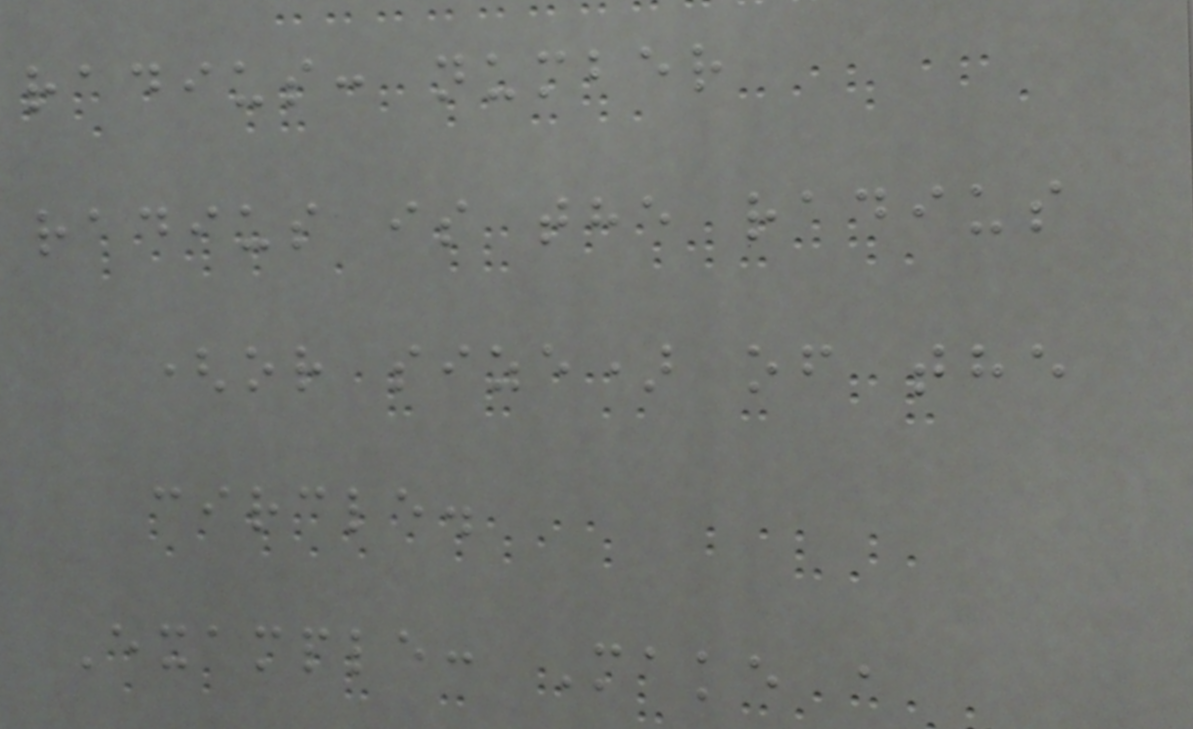radius: number
radius is the radius
(or size) of the
circle.
Example: Make a
